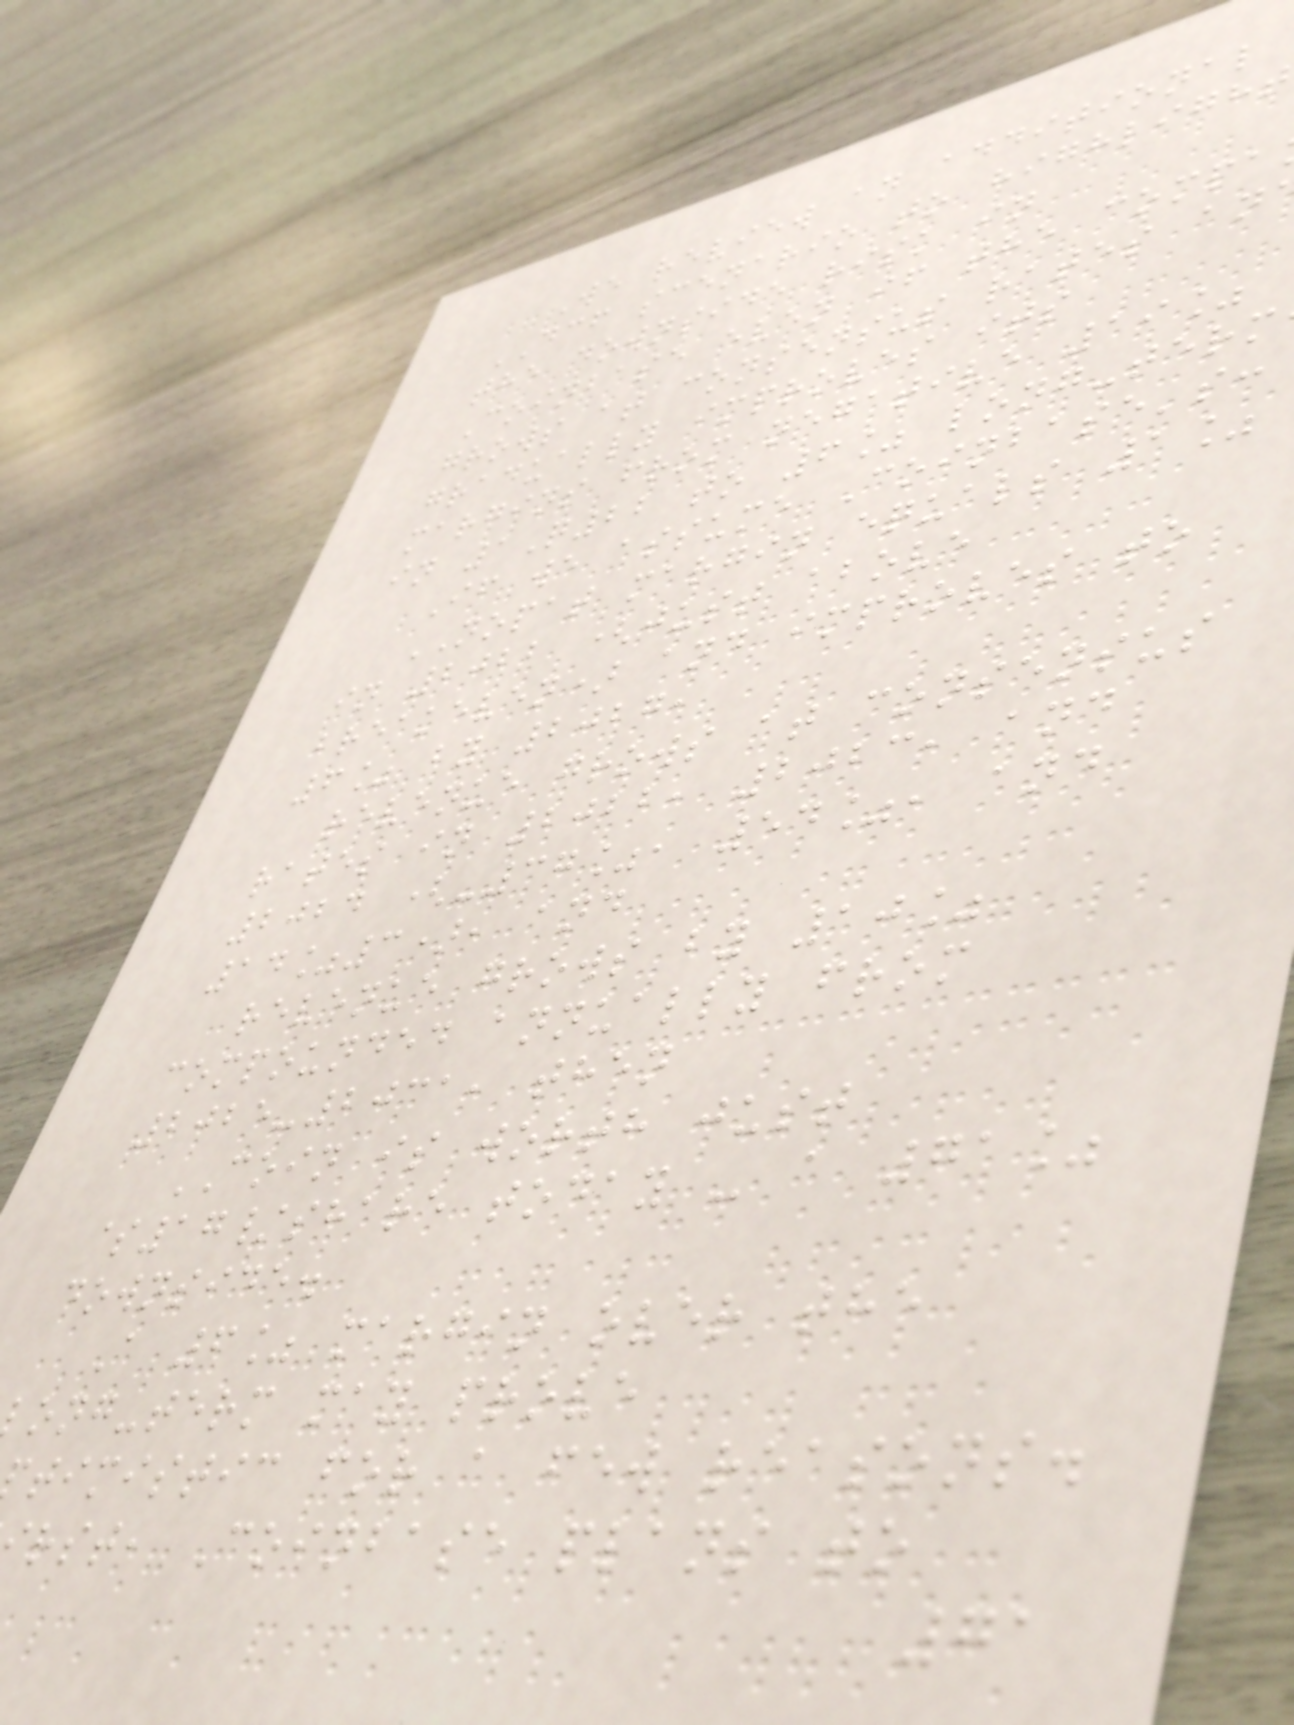We review an additional
DCF scenario to highlight
the downside risk in
Coinbase even if the compa
grows at consensus rates an
gradually improves its
margins from negative 19%
in 1Q22 to 6% long-term
If we assume Coinbase's:
NOPAT margin equals 1%
in 2022 (just above
breakeven) and improves to
6% by 2027,
revenue grows at consensus
rates in 2022, 2023, and
2024 (-37%, 54%, and
14%3), and
revenue grows by 10%
compounded annually from
2025-2031, then
COIN is worth just
$17/share today - a 71%
downside.
A 6% margin over the
ong-term may prove
timistic for a few reasons.
rst, Coinbase plans to
71
